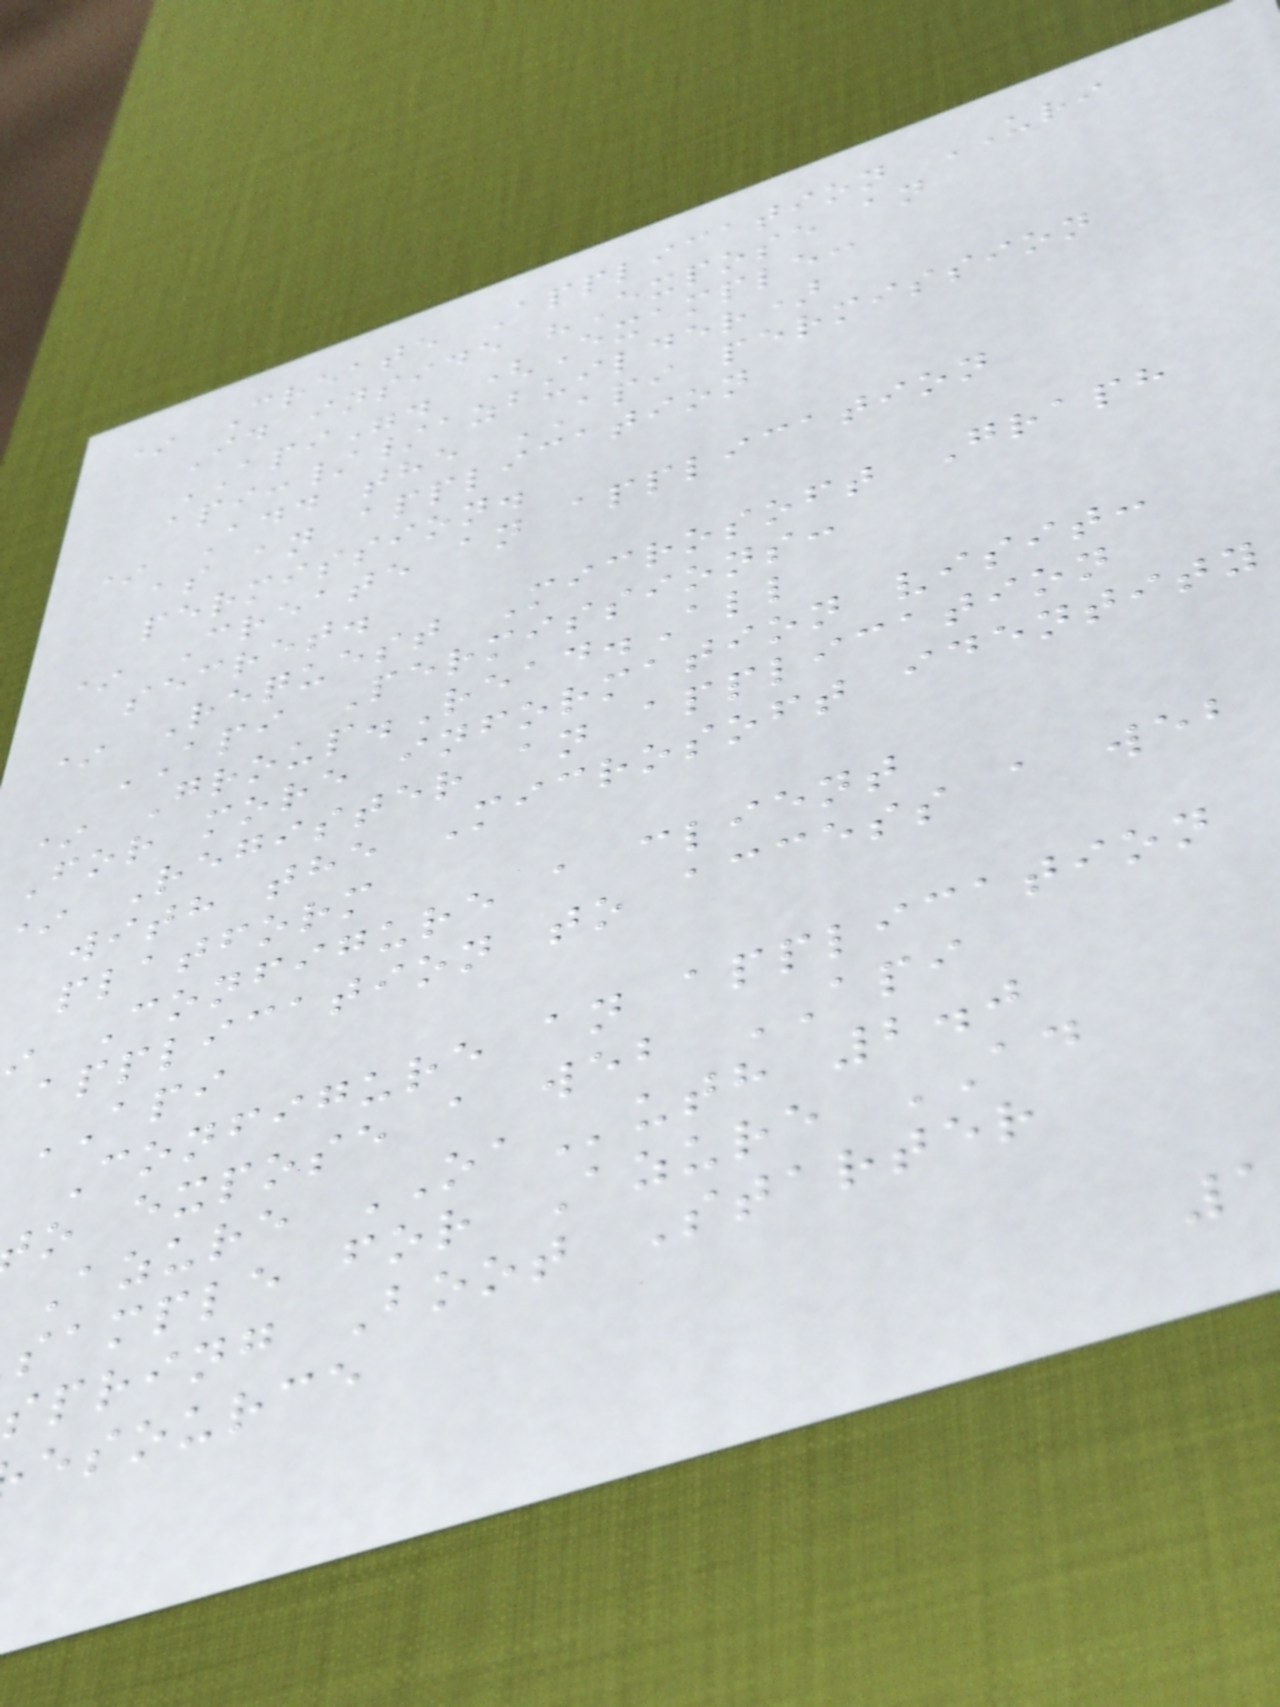* Create Application URI
Id inside "Expose an
API". (Example:
api://azbuilder)
* Add the API permission
as an application
permission.
* Create an application
secret.
* Request Microsoft Graph
API Permissions:
* Group.Read.All
For more information visit:
Register an application
with the Microsoft identity
platform
Configure a client
application to access a web
API
Configure an application
o expose a web API
Azure OAuth 2.0
sample for Azure AD
spring Boot Starter
esource
